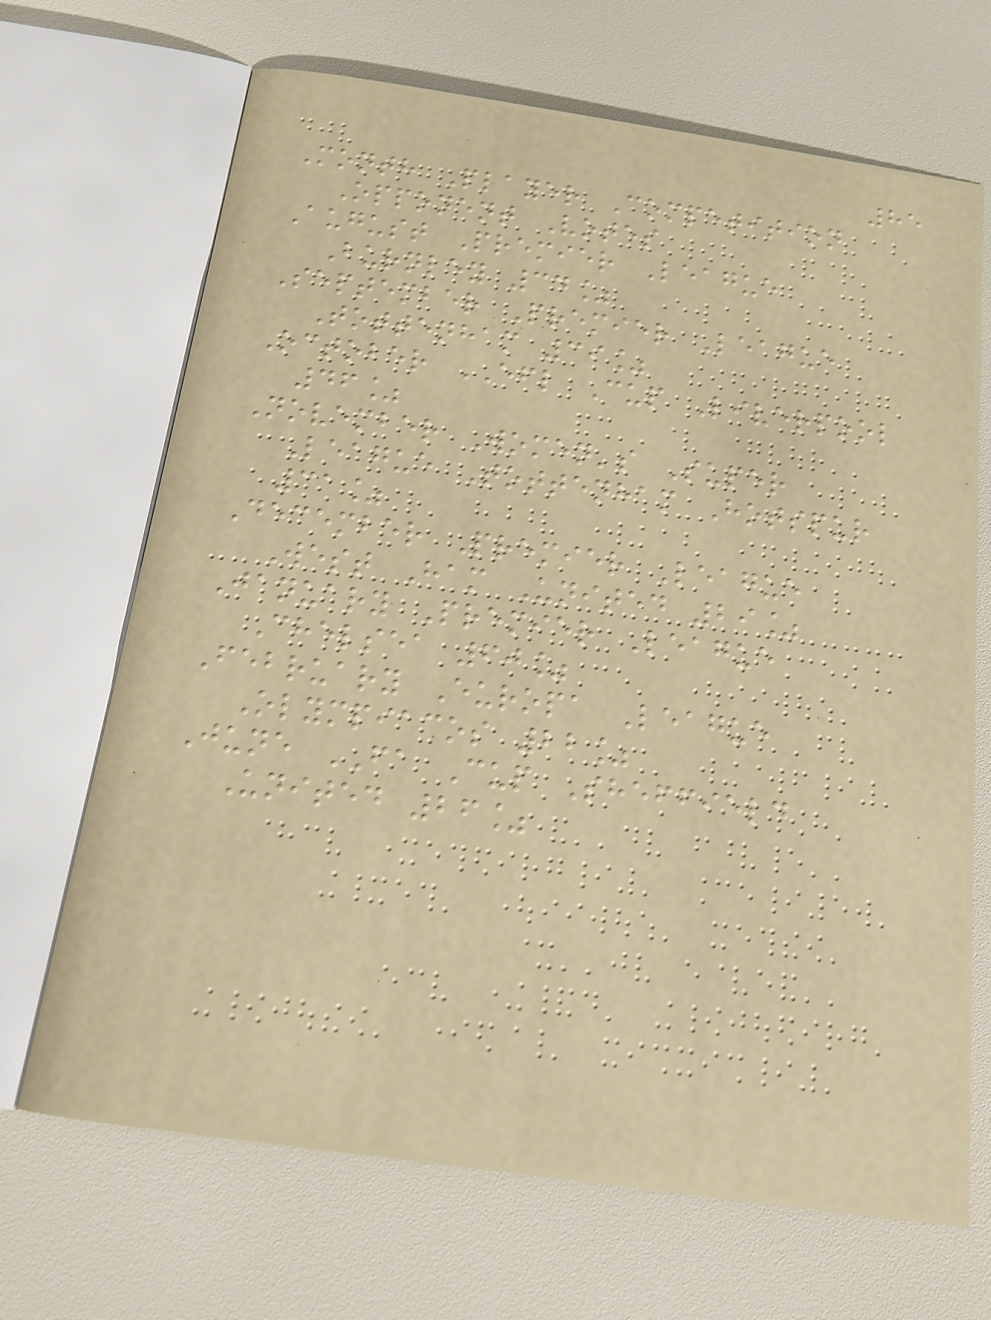85
Month Player Competition
Opponent Votes
August Premier League
Burnley 34%
September Premier League
Tottenham 39%
October EFL Cup Liverpool
46%
November Women's Super
League Tottenham Hotspur
31%
December Premier League
West Ham United 29%
January Premier League
Chelsea 60%
February Europa League
Olympiacos 22%
June FA Cup Sheffield
United 26%
